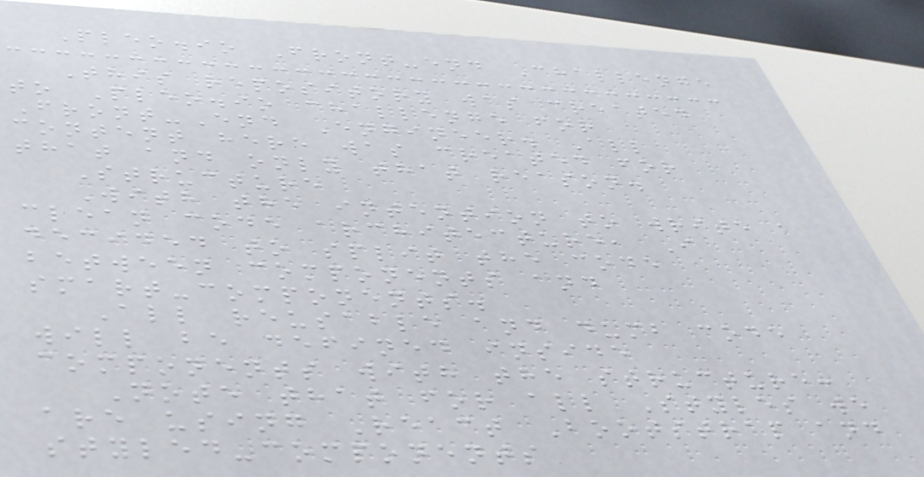Pleo.io Front-end Challenge
This repository was created
to Pleo.io challenge for
Front-End Engineer. All
content here was created for
that and only that reason.
Structure
With the intention to write a
clean code architecture, I
decided to split the code
between components and
smart-components.
All reusable and dumb code
will be defined inside
components with the structure:
Note that for all Styles we
are using React Bootstrap and
styled-components
